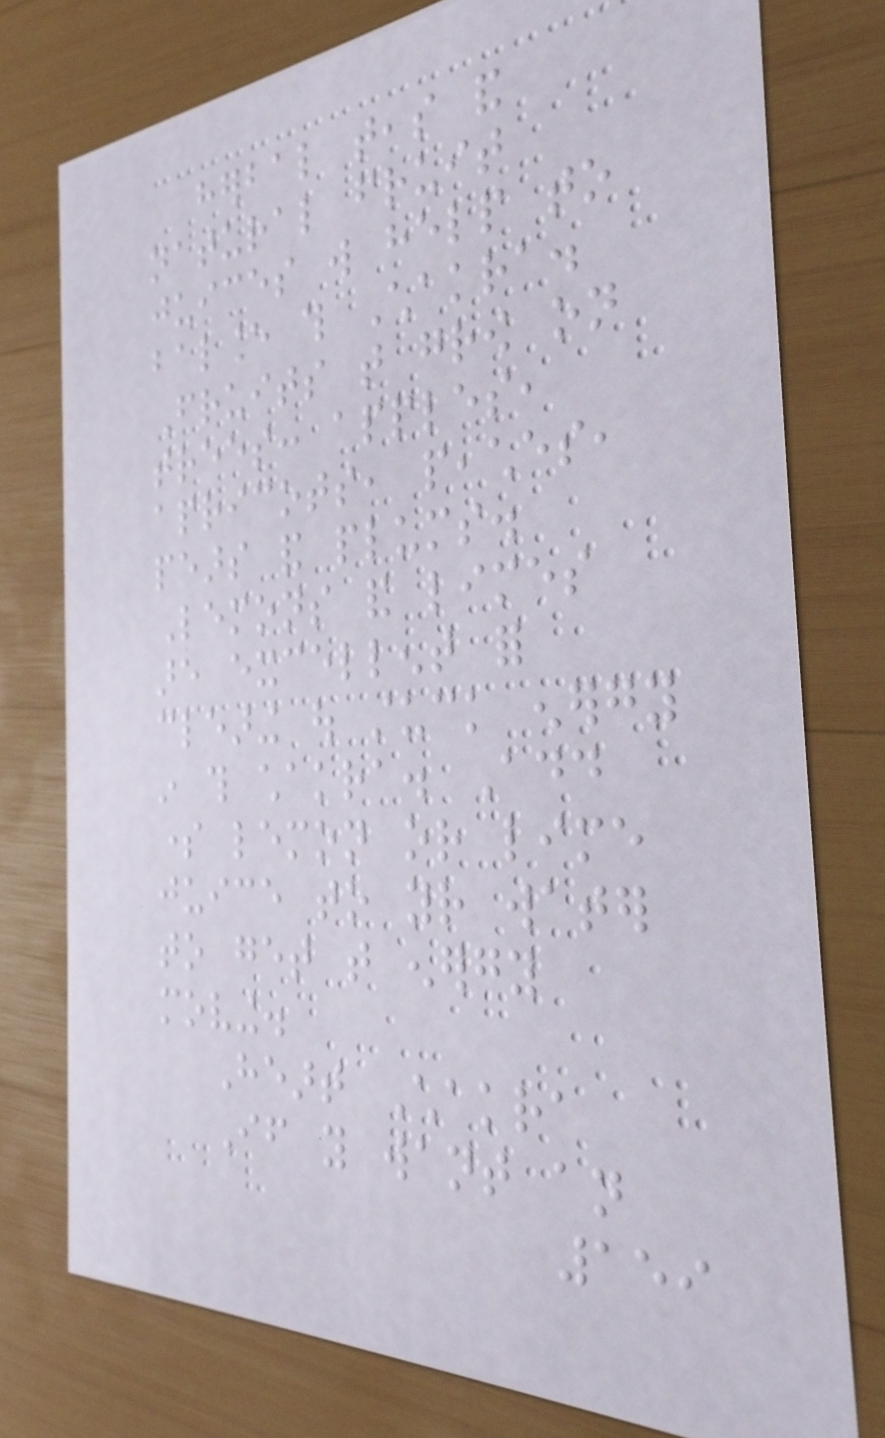herbal teas and
natural fruit
juices will help to
balance this Chakra.
Fruits that grow on
trees: apples,
apricots, peaches,
pears and plums.
Lemons and limes
are excellent for
clearing out stuck energy
in this chakra. Add
some lemon or lime
juice to your water
to get that energy
moving.
Heart Chakra
If you want an
159
